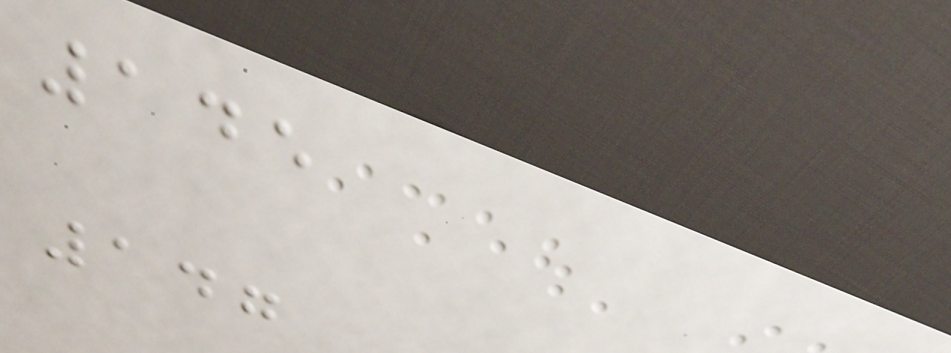145
147
